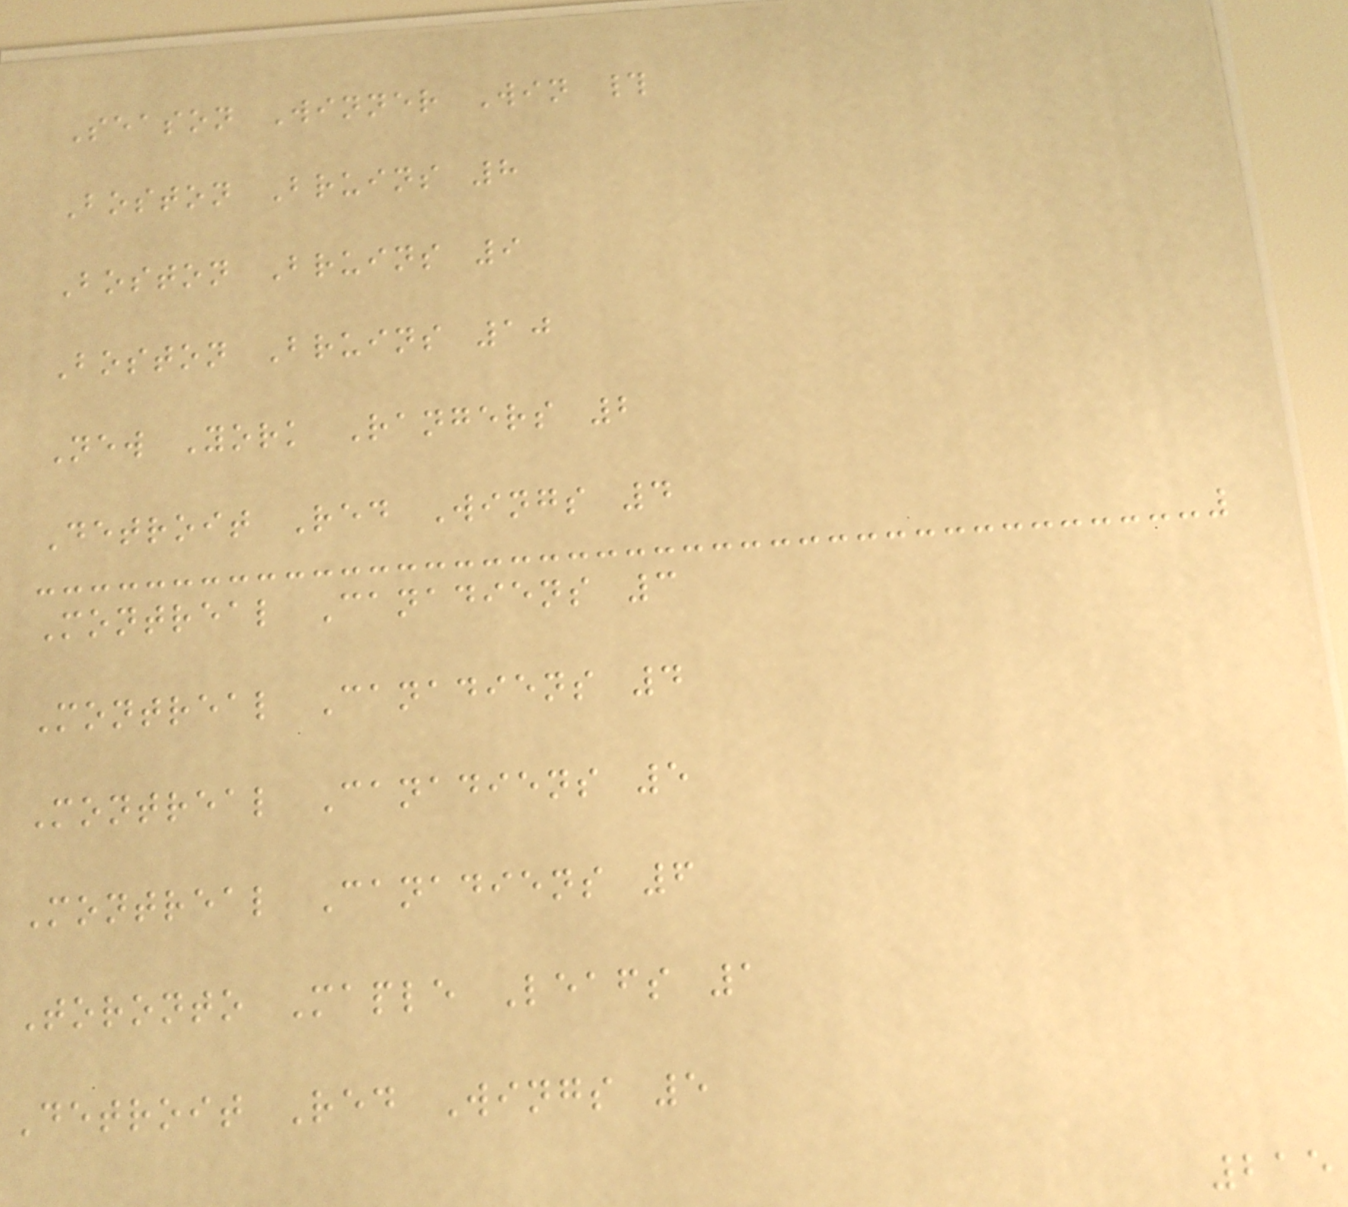Season Winner Win #
Boston Bruins 8
Boston Bruins 9
Boston Bruins 10
New York Rangers 2
Detroit Red Wings 4
Montreal Canadiens 3
Montreal Canadiens 4
Montreal Canadiens 5
Montreal Canadiens 6
Toronto Maple Leafs 1
Detroit Red Wings 5
215
